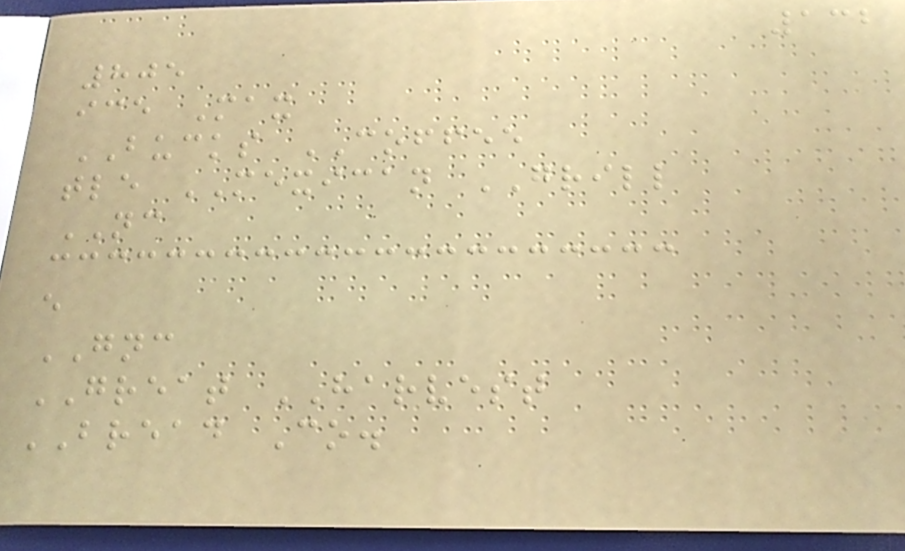132
805
ice Max
BUCKS COFFEE
tle MEXICAN GRILL
NC
e
GNC
GREAT HARVEST
BREAD Co.
